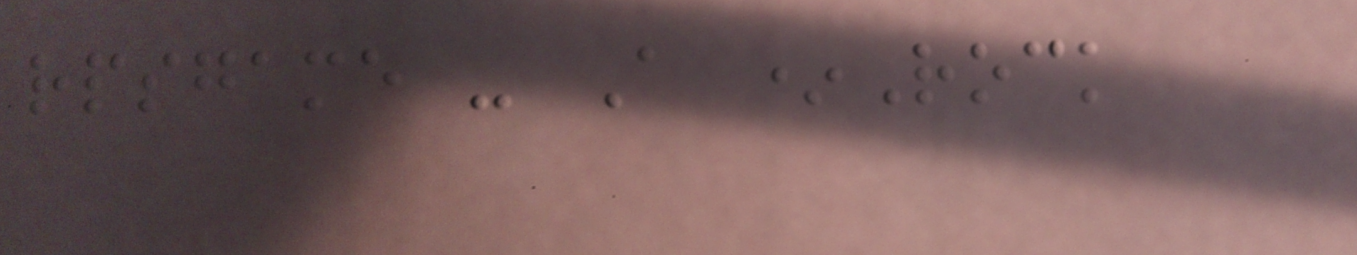rpsgame - A *Rock
